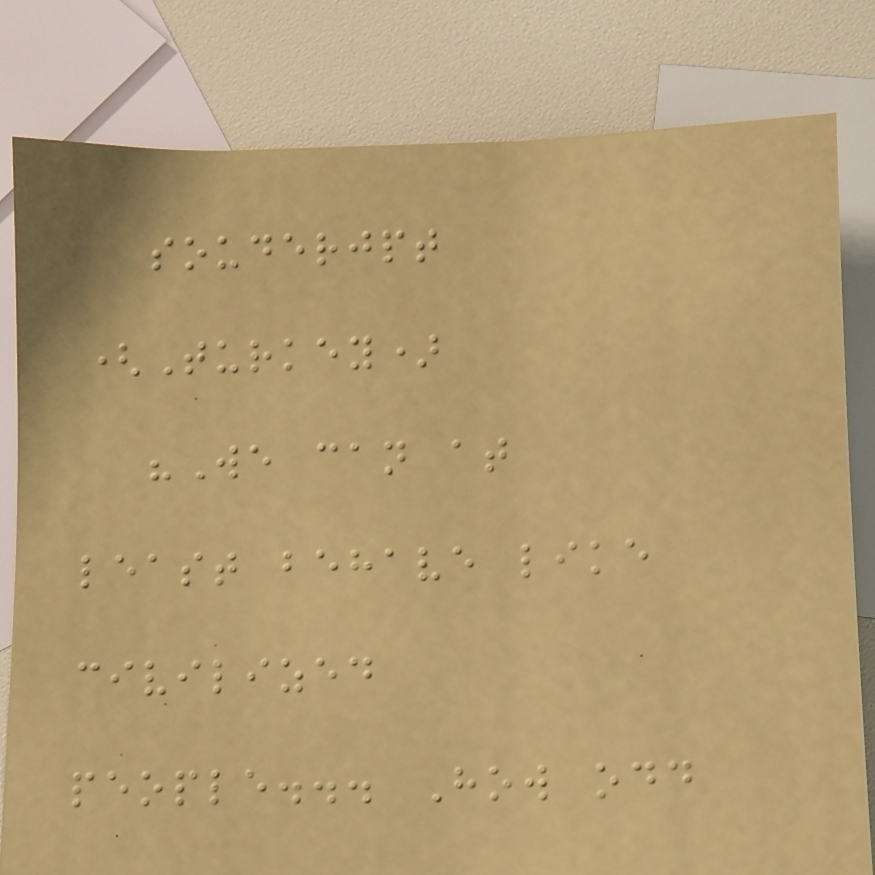souderjpt
(Turkey)
"We can at
least behave like
civilized
people... How odd
